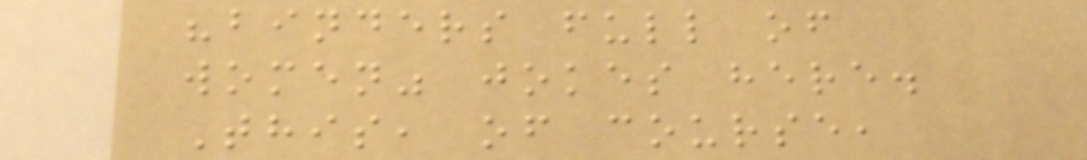"binders full of
women" jokes here.
This, of course,
